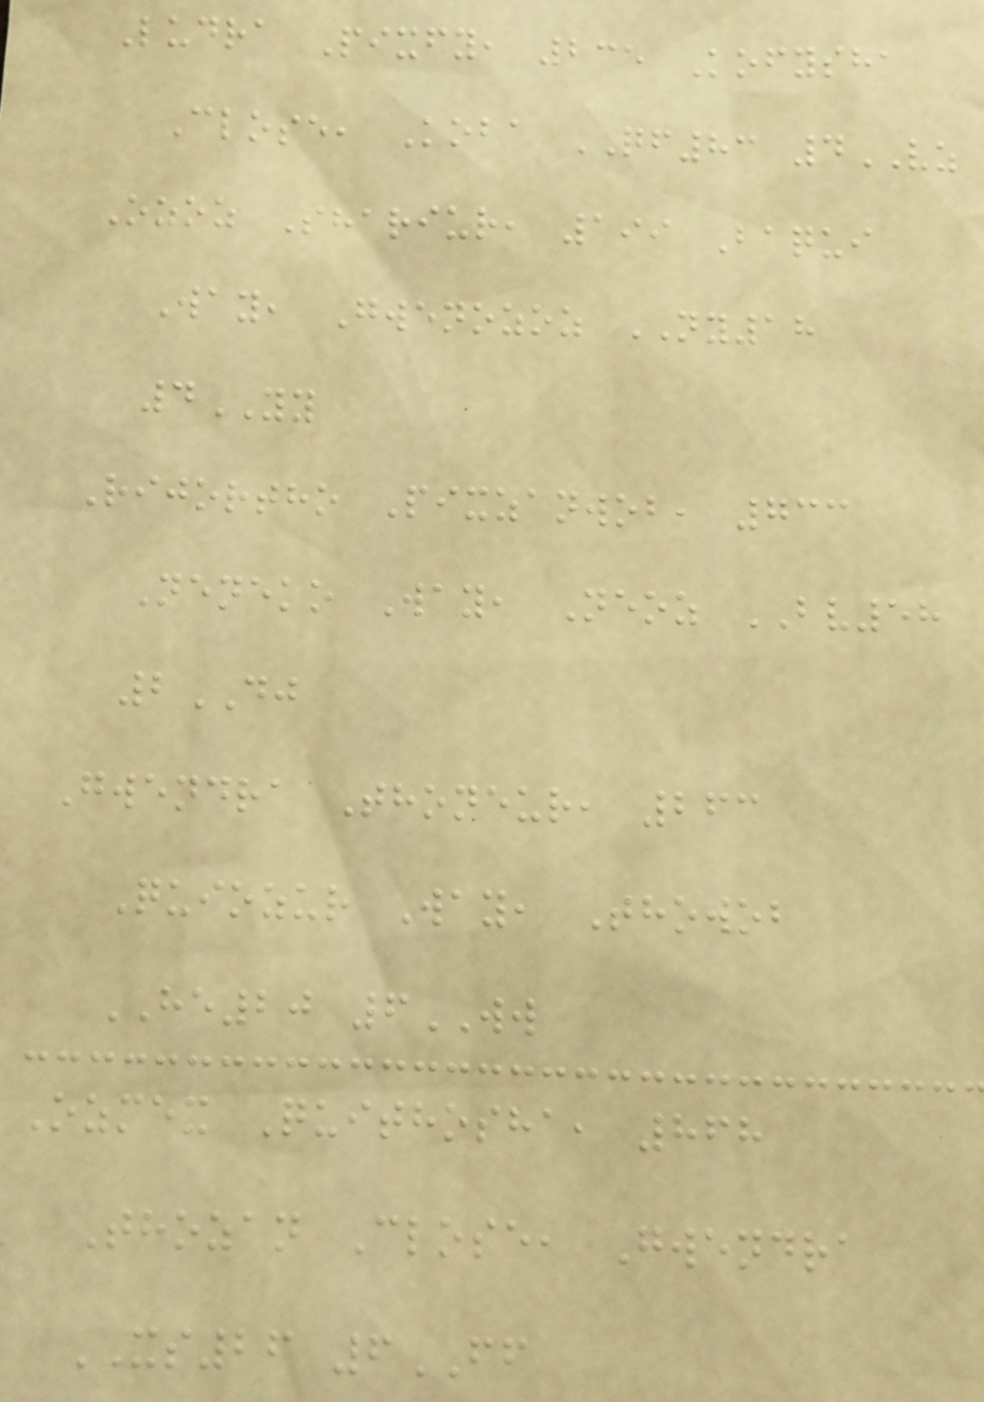Ludra Pixfy, 235 Kofysha
Close, Koba QF83 4VZ
Ozoz Shariur, 199 Baqui
Way, Gwenozoz NY18
4YY
Rijortho Pixzanwob, 733
Neneko Way, Neoz BV58
2DJ
Gwendra Thoneur, 263
Quiozur Way, Thowob
HE20 6WW
Ozmex Quithosha, 868
Thozan Close, Gwendra
XS26 6FF
